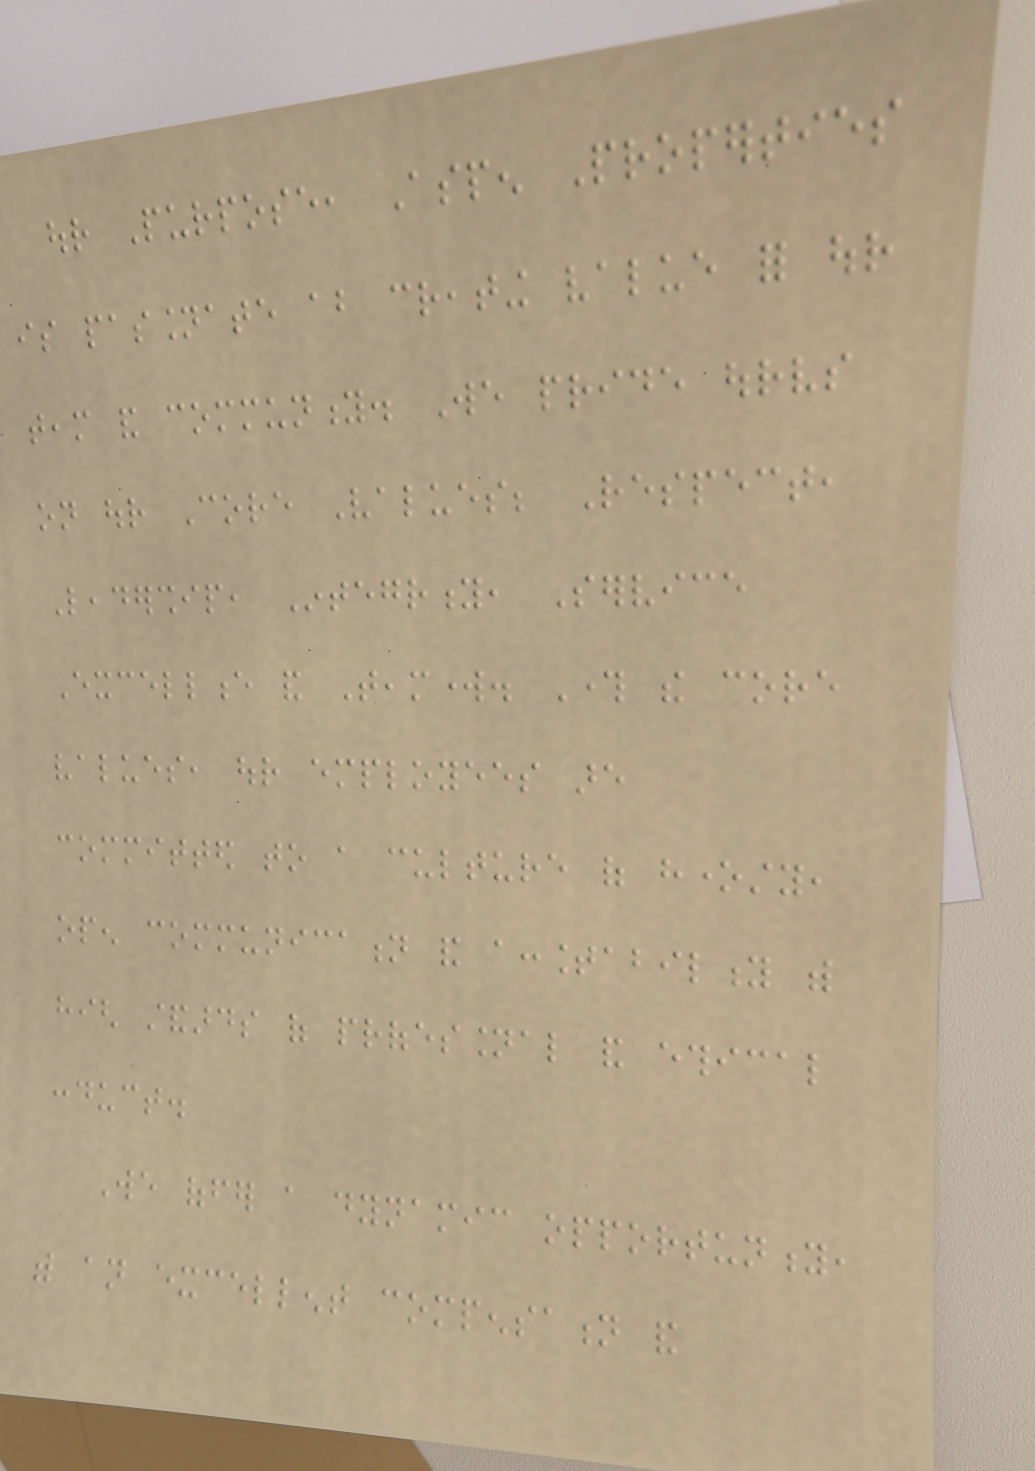our Purpose, Aspen Properties
is passionate about creating value for our
team and community. We pride ourselves
on our Core Values; Respect,
Leadership, Integrity, Service
Excellence and Teamwork. Through the core
values, our employees are
committed to a culture of honesty,
open communication and accountability with
high standards of professional and ethical
conduct.
We offer a dynamic opportunity,
with an excellent compensation and
